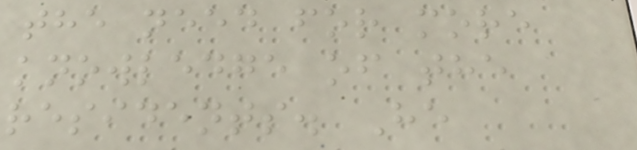the need for more
knowledge of the
residents. He
